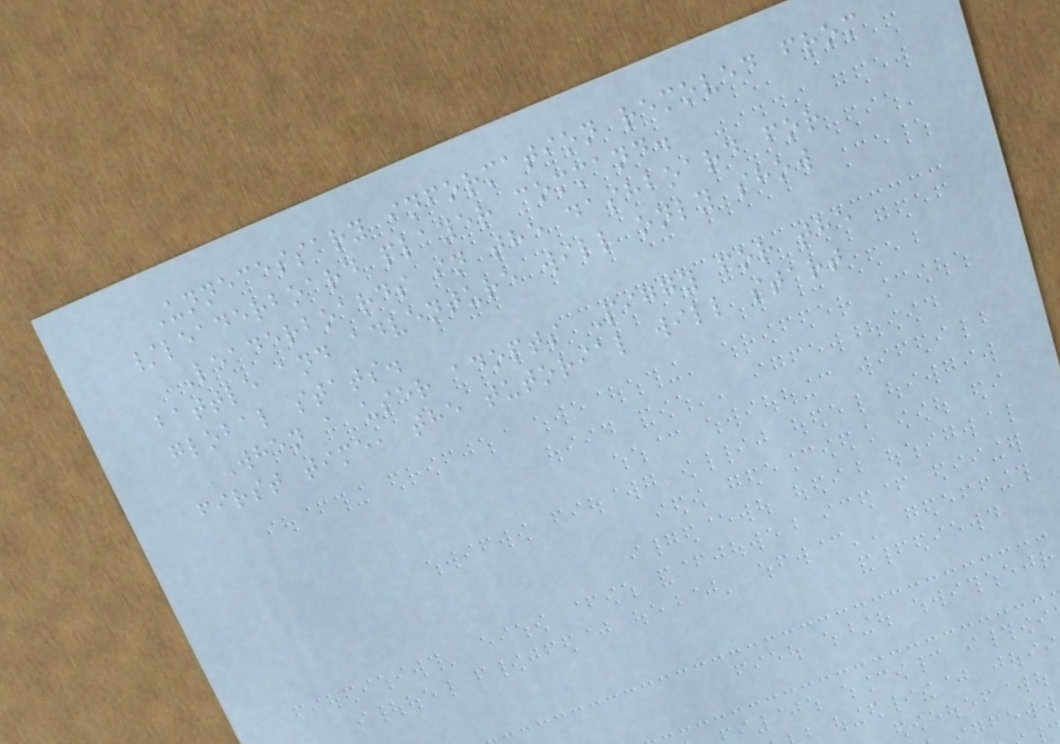Unnecessary information removed from
/leaderboard player command.
Leaderboards in the dashboard for
battle and adventure will only show
global stats.
When a user adopts Piggy for the
first time, the tutorial will start
